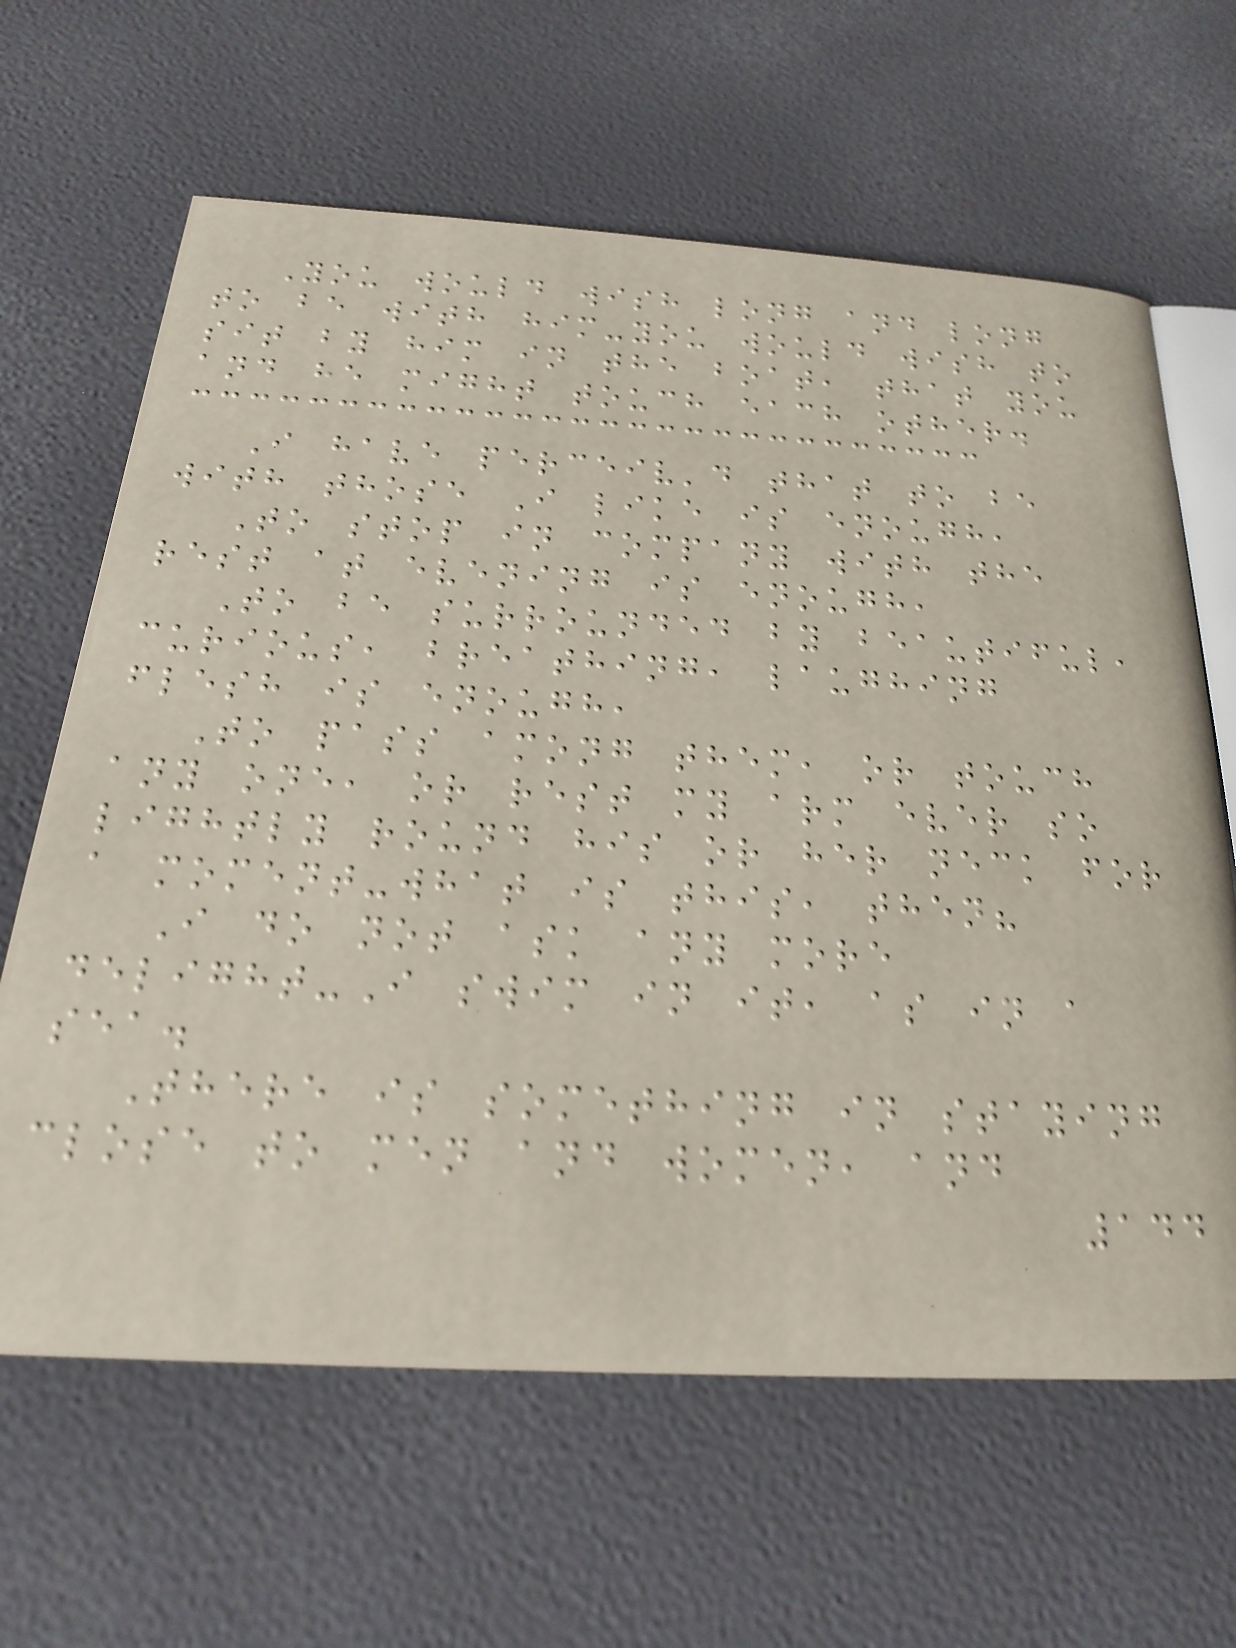You would wish long and long
to be with him-you would wish to
sit by him in the boat, that you
and he might touch each other.
I have perceiv'd that to be
with those I like is enough,
To stop in company with the
rest at evening is enough,
To be surrounded by beautiful,
curious, breathing, laughing
flesh is enough,
To pass among them, or touch
any one, or rest my arm ever so
lightly round his or her neck for
a moment-what is this, then?
I do not ask any more
delight-I swim in it, as in a
sea.
There is something in staying
close to men and women, and
144
